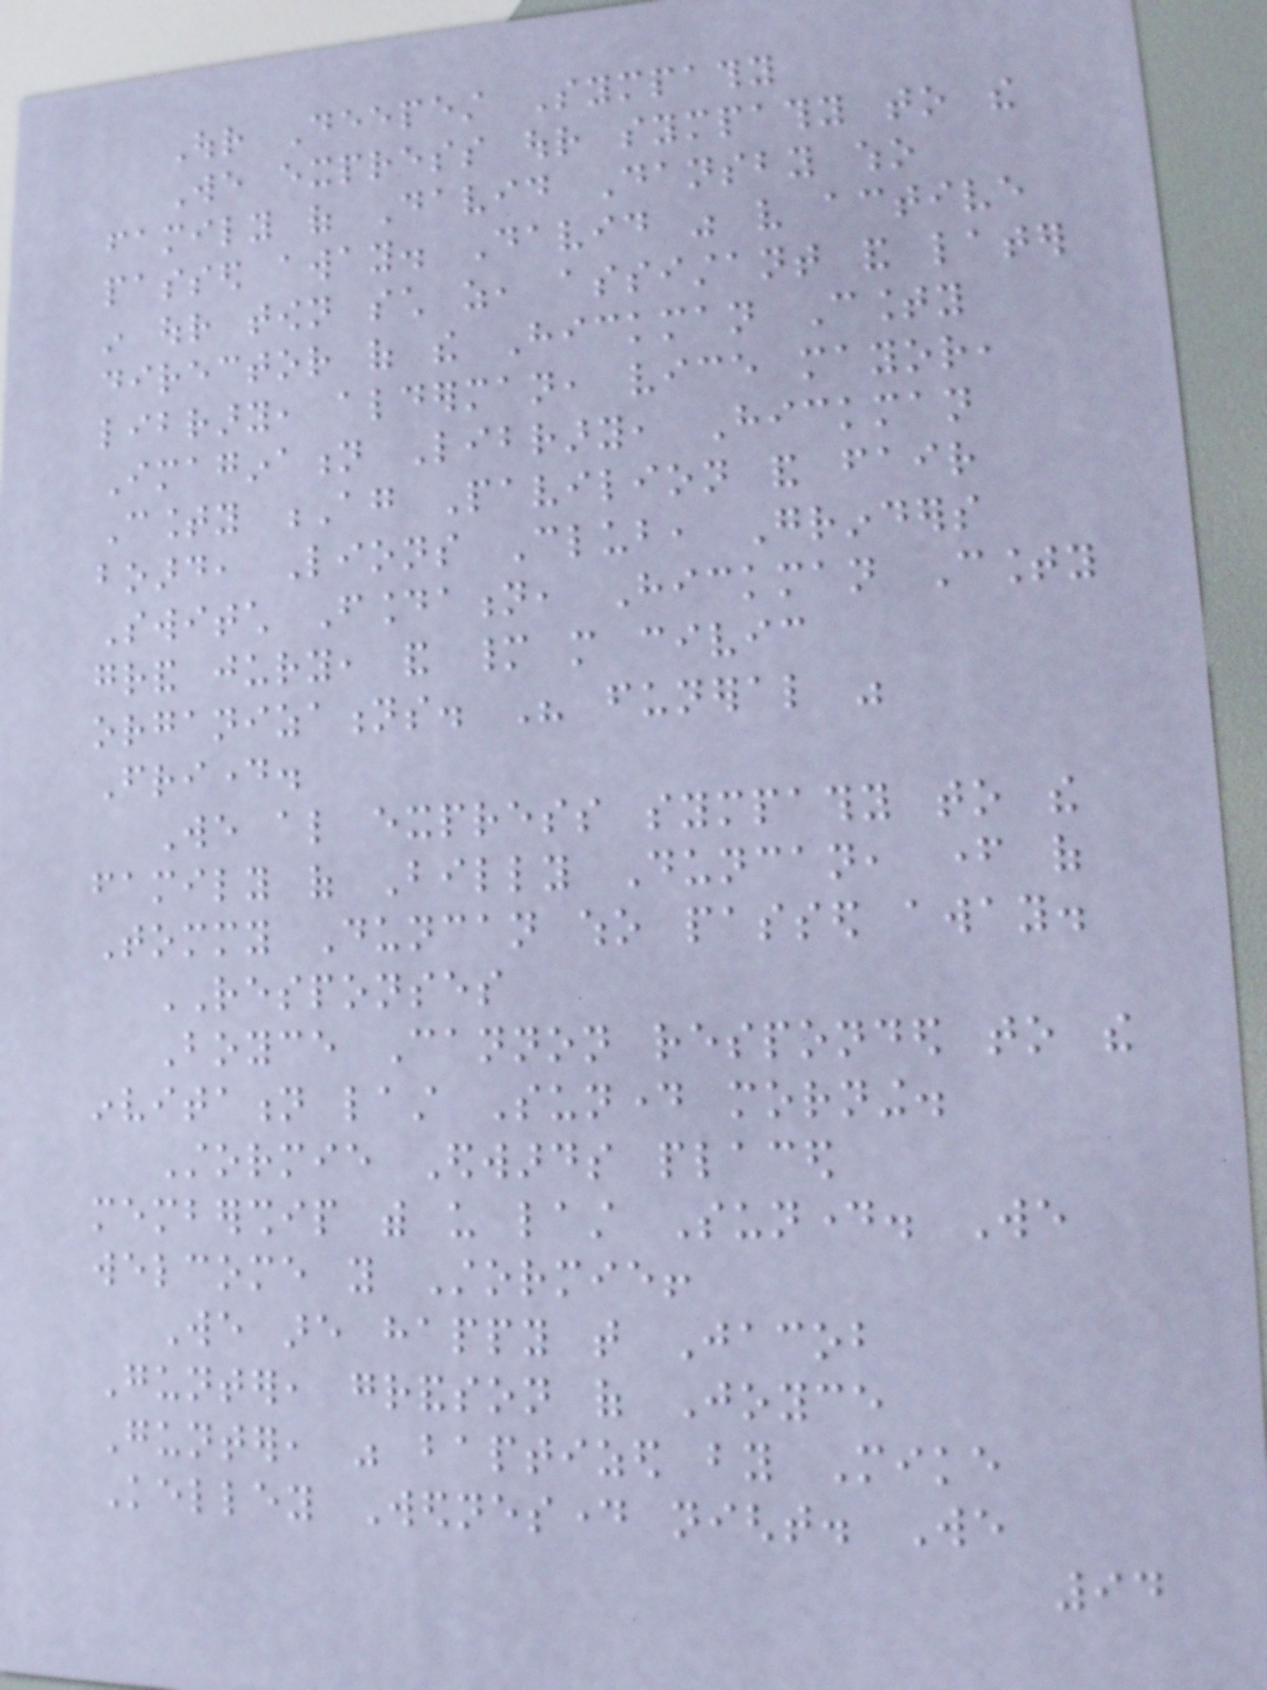Our Deepest Sympathy
We express our sympathy to the
family of David Dansby who
passed away. David was very active
in our town such as, assistant and later
director of the Hickman County
library, alderman, vice mayor,
Imagination Library, Hickman
County Ag Pavilion and fair
board, Lions Club, Grinders
Switch Foundation, Hickman County
grand jury, and many more civic
organizations. His funeral was
Friday.
We also express sympathy to the
family of Billy Duncan, father of
Tommy Duncan who passed away.
RESPONSES
Boyce Cannon responded to the
invitation last Sunday morning.
Stormie Edwards placed
membership with us last Sunday. We
welcome you Stormie!
We are happy that Jacob
Gunter, grandson of Joyce
Gunter, was baptized by Mike
Kelley Wednesday night. We
94
